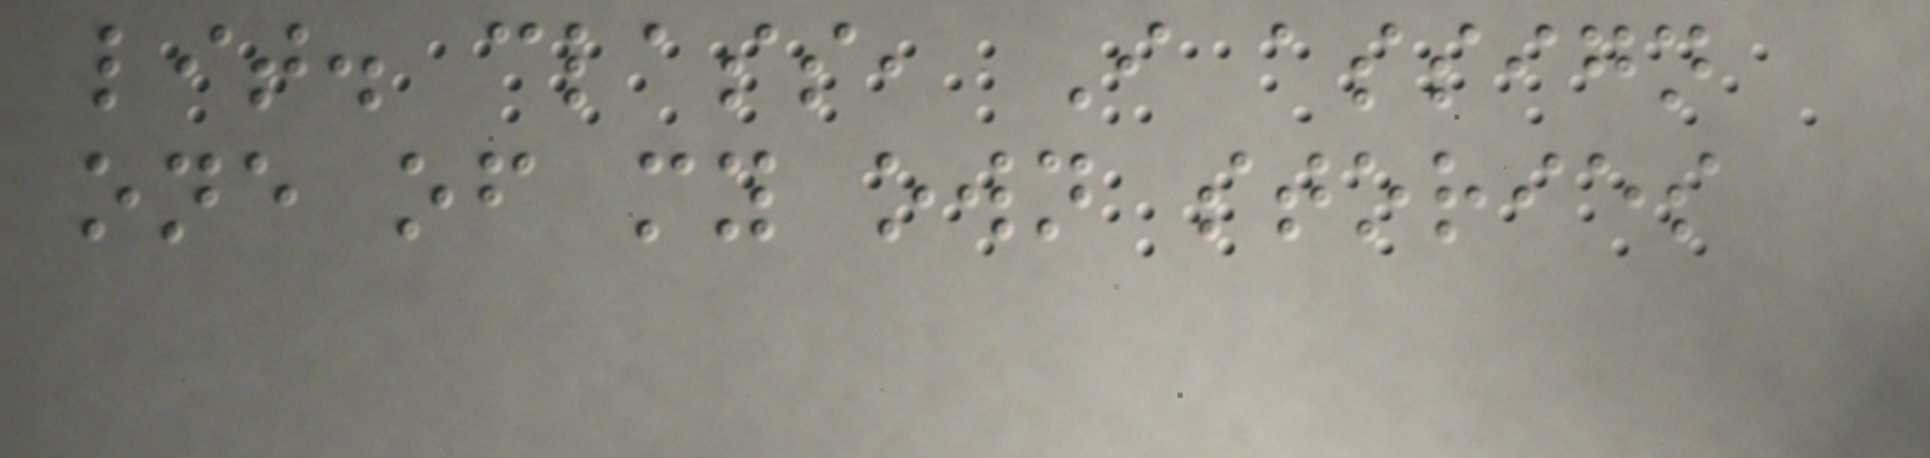lit. class, I assign
one of my own stories
